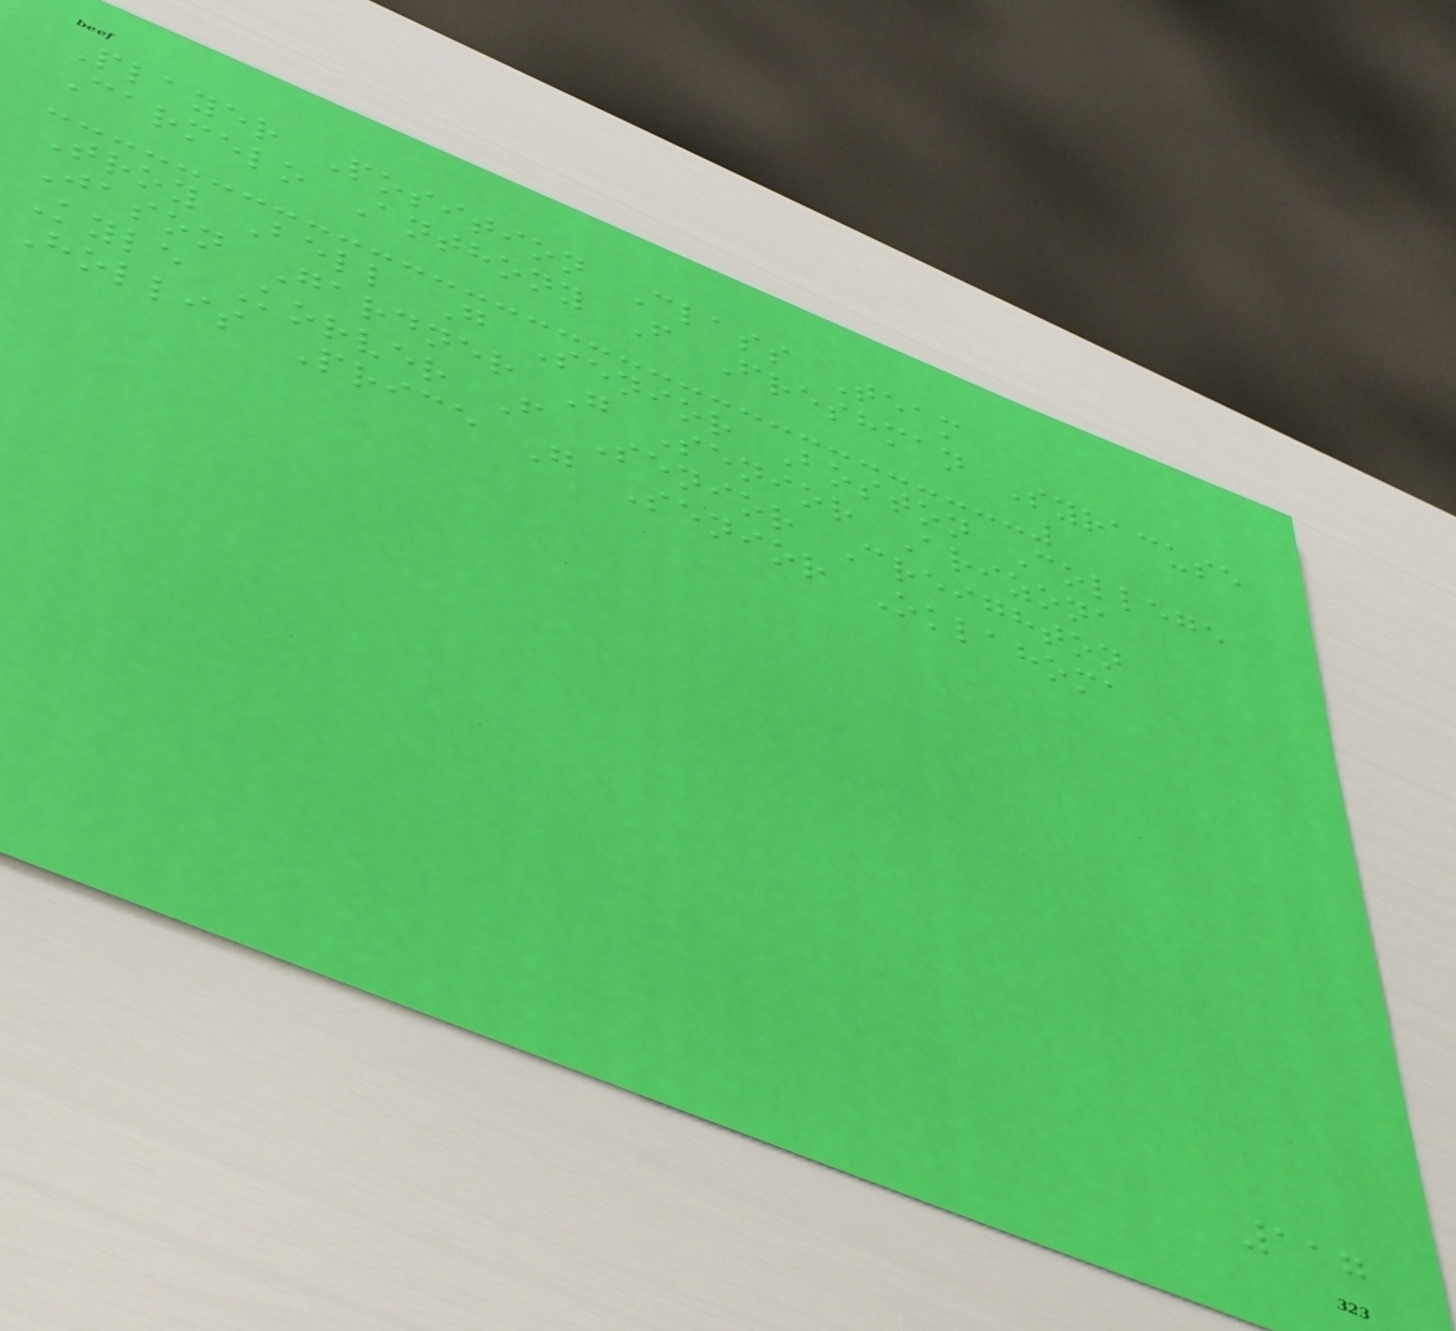Player Position Class Team
Carmelo Anthony F Freshman Syracuse
Troy Bell G Senior Boston College
Jason Gardner G Senior Arizona
Kyle Korver F Senior Creighton
Hollis Price G Senior Oklahoma
117
